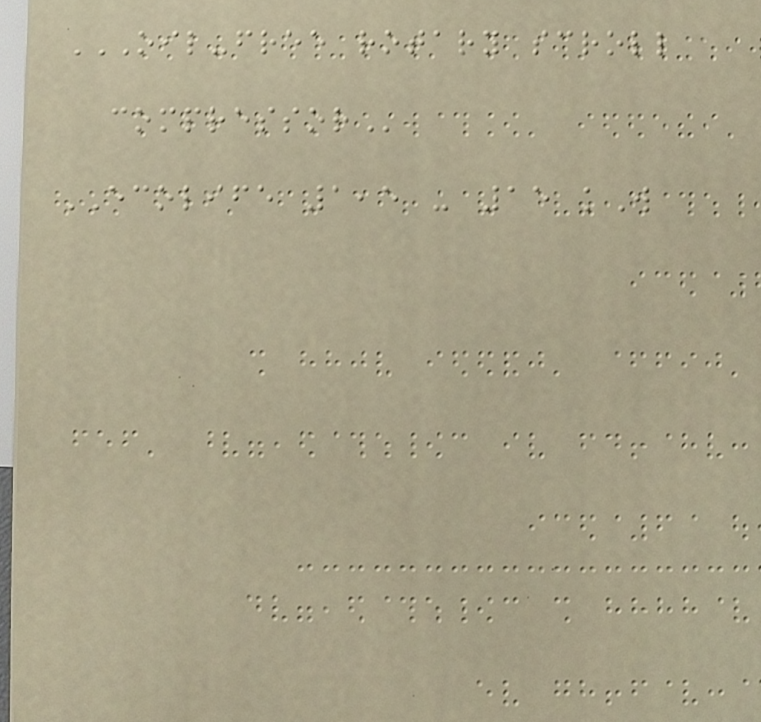OIL-FREE ROTARY SCROLL
COMPRESSOR
ECOLIFE 1,5 - 15 kW
